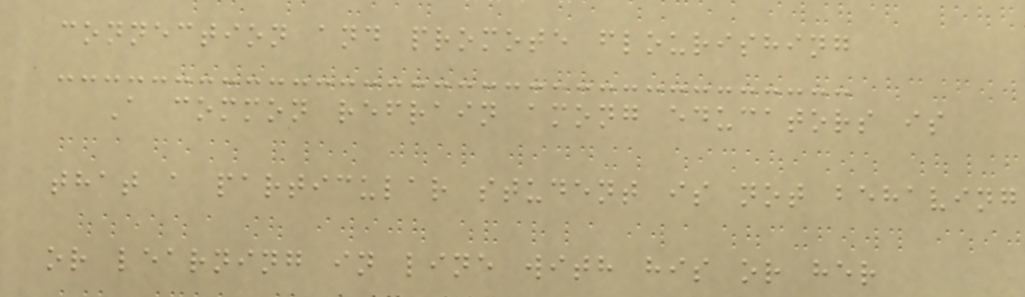connection and promote flourishing
A common refrain among educators is
that a particular student is not behaving
or learning in line with his or her
